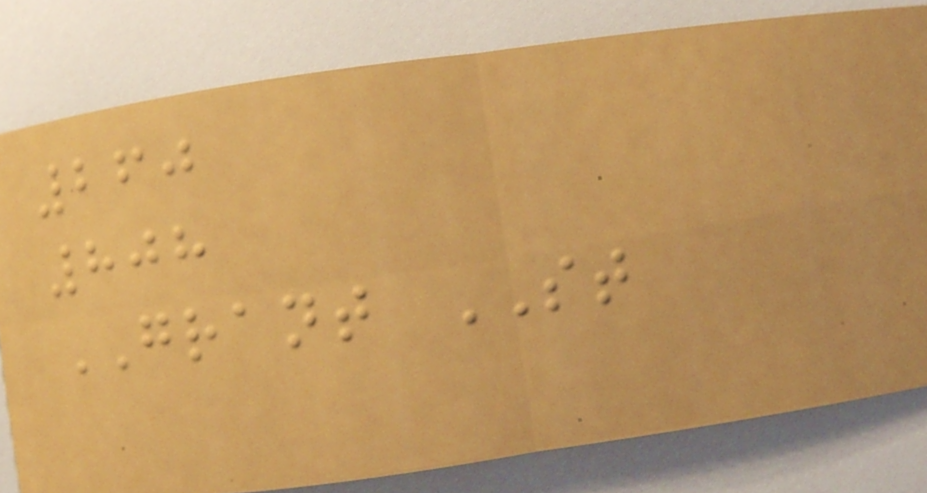260
808
GRANT ST
